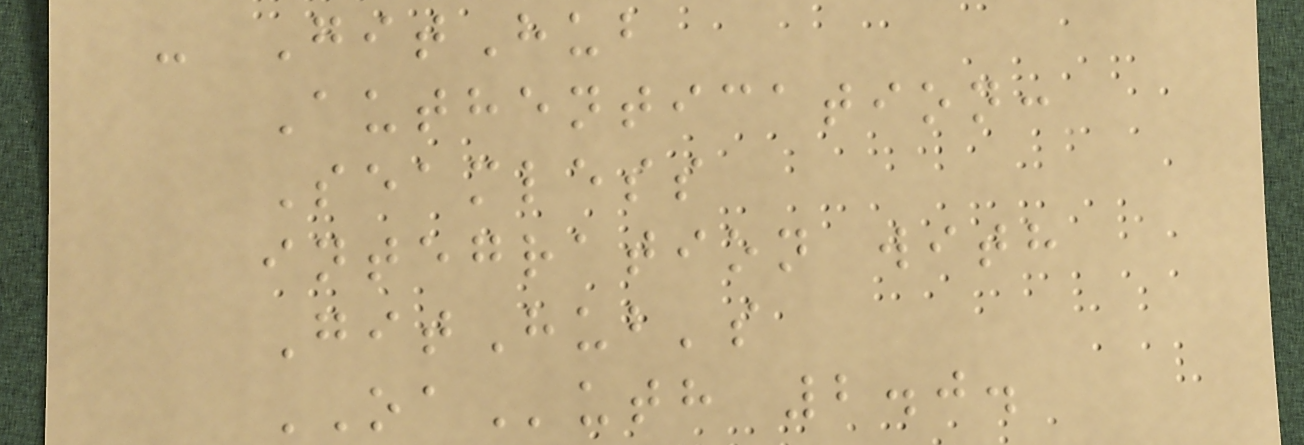- GitHub
Authentication:
Seamless
integration with
GitHub's
OAuth 2.0.
